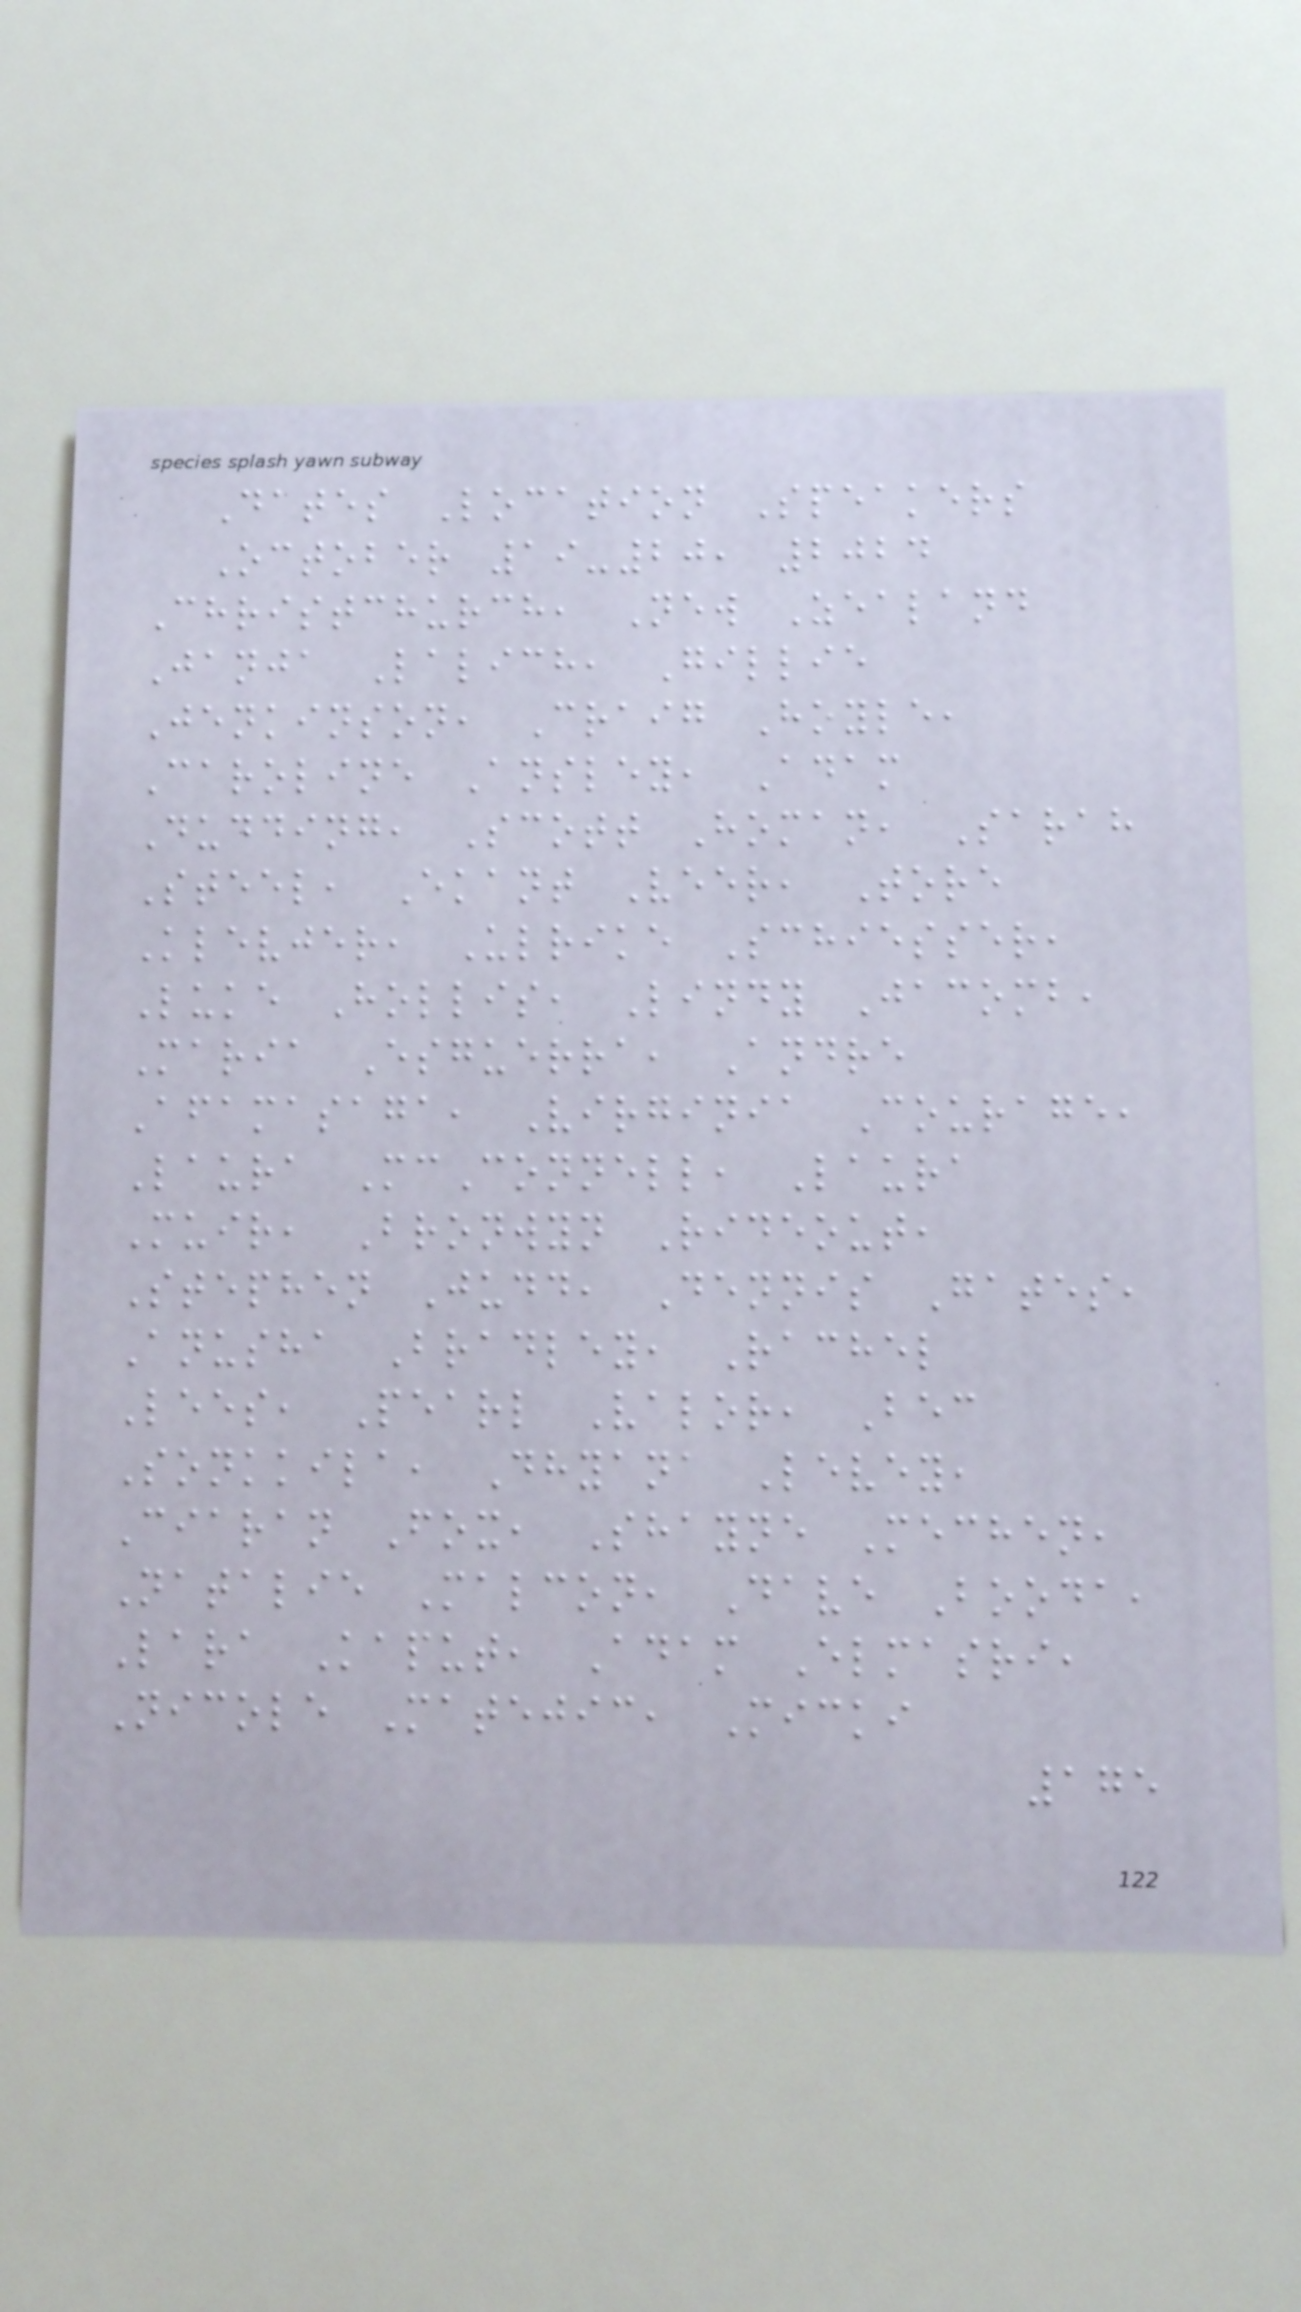Dates Location Speakers
October 19-20, 2024
Christchurch, New Zealand
Janja Lalich, Gillie
Jenkinson, Craig Hoyle,
Caroline Ansley, Adam
Dudding, Scott Homan, Sarah
Steel, Ekant Veer, Tore
Klevjer, Ulrike Schiesser,
Luke Hollis, Lindy Jacomb,
Maria Esguerra, Andre
Afamasaga, Virginia Courage,
Laura McConnell, Laura
Muir, Bronwyn Rideout,
Stephen Judd, Dennis Gates,
Anusha Bradley, Rachel
Lees, Pearl Valor, Bec
Sonkkila, Dhyana Levey,
Ciaran Fox, Shayne Mechen,
Natalie Malcon, Dave Booda,
Lara Kaput, Adam Elmasri,
Nicole Matejic, Micki
175
